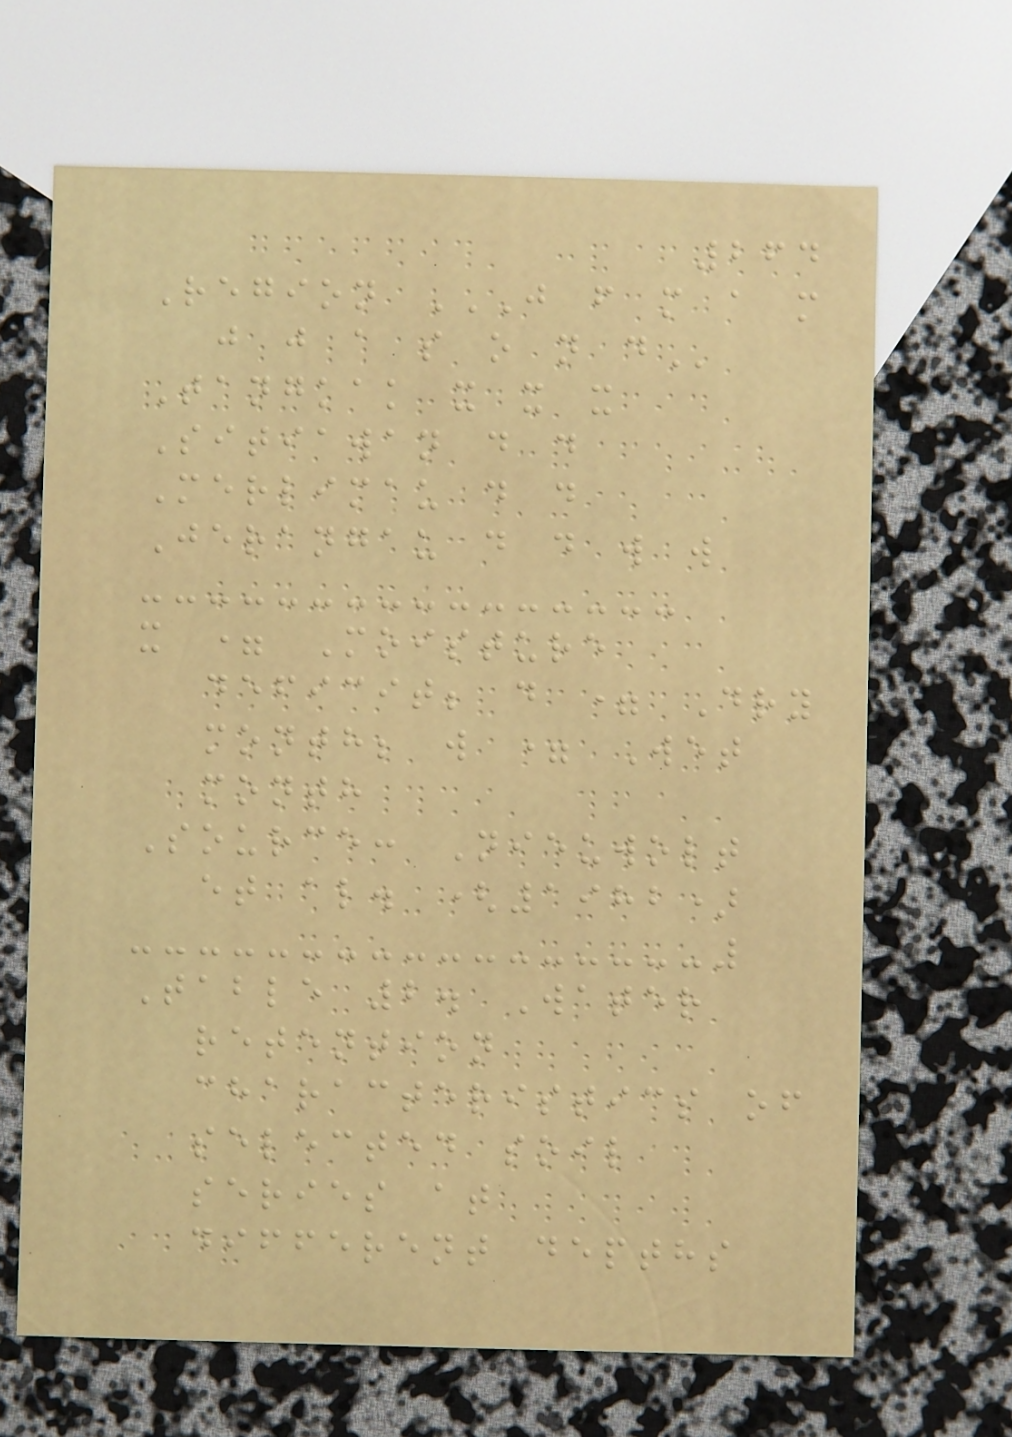264
Region J F M A M
J J A S O N D
Tangkak x x x
Sitiawan d d
Merlimau d d
Jerangau d d w w
x = Moisture
deficit; d = Dry
month; w = Wet
month
Source: Nieuwolt
et al. (1982)
Table 2. Water
retention
characteristics of
selected soil
series at
different depths
